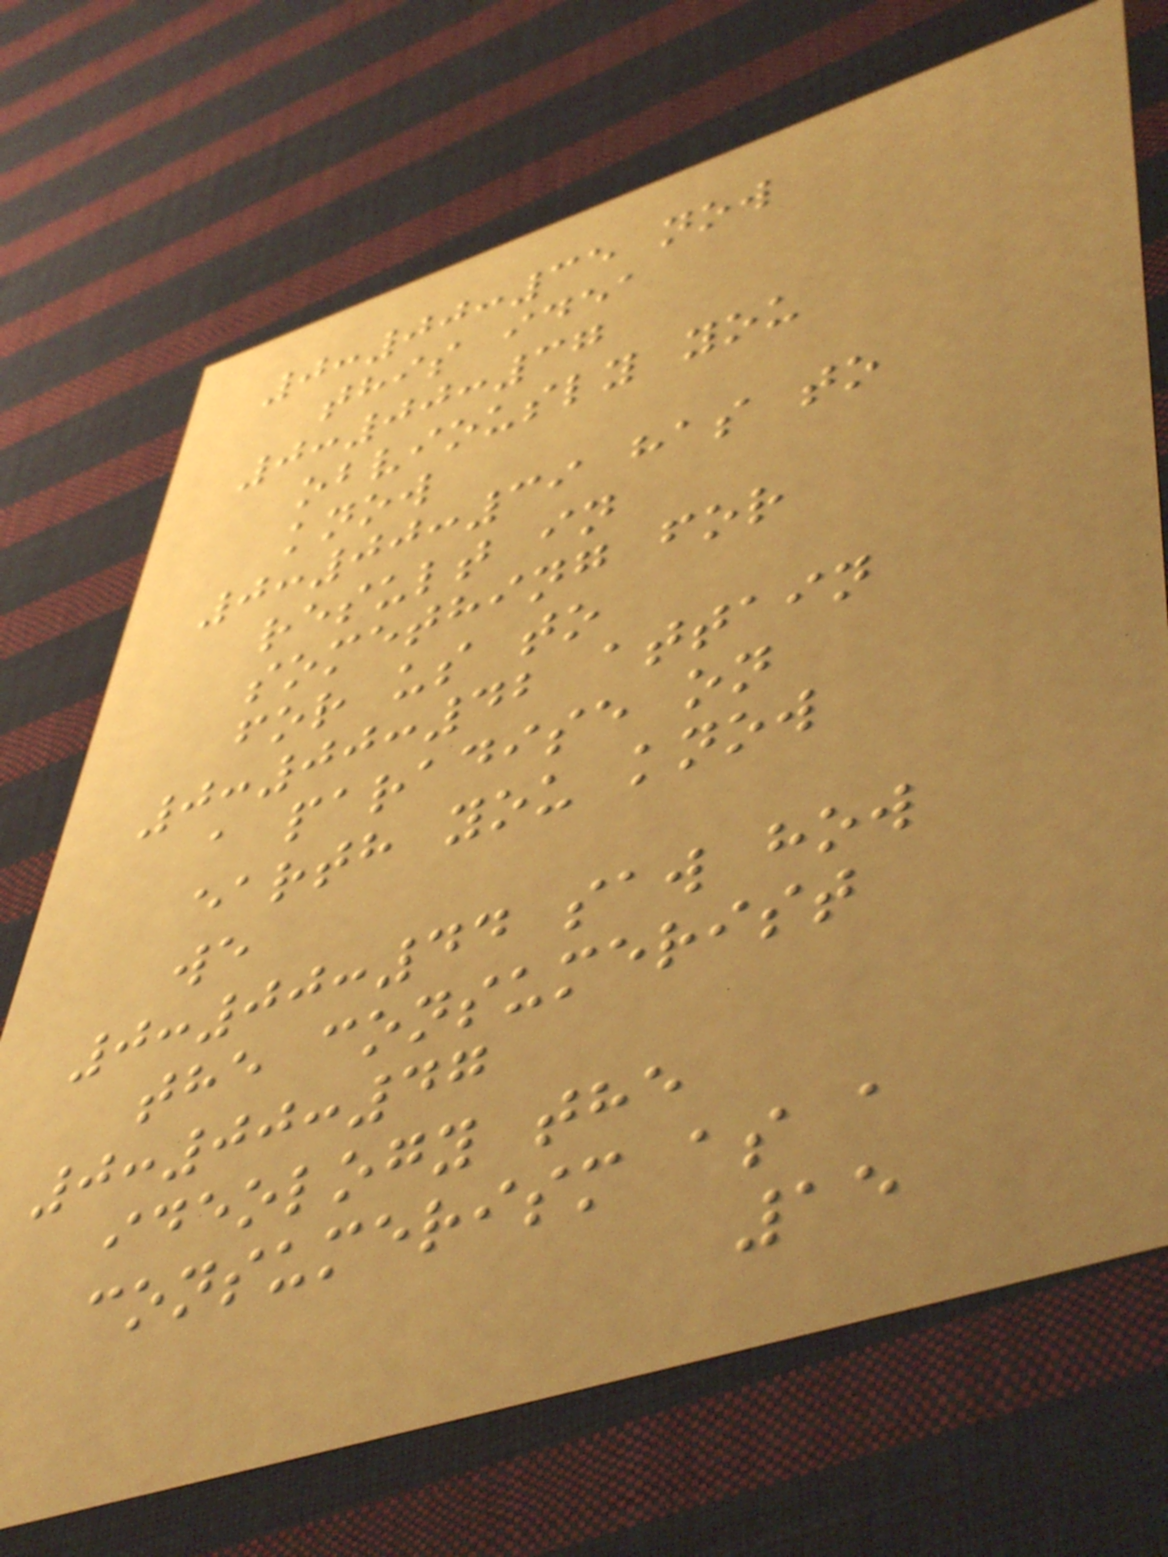0:00:35 now
this idea
0:00:37
obviously you
know
0:00:39 has to
result in
something for
for us to
0:00:42 attain
a paradise on
earth you know
we
0:00:44 saw how
the consumerist
0:00:47
ideology the
consumerism as a
15
